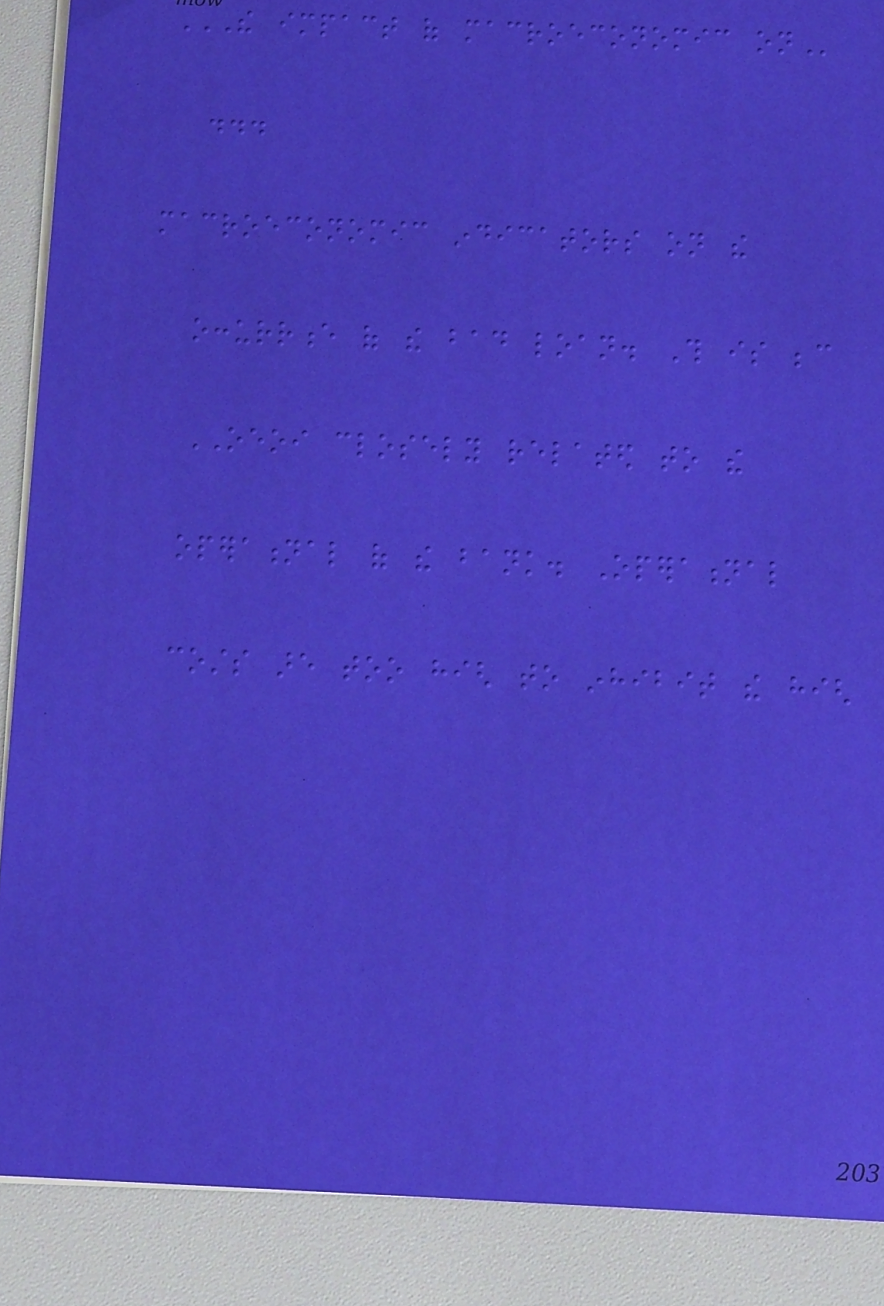THE IMPACT OF MACROECONOMIC ON
...
macroeconomic indicators on the
occurrence of the bad loan. This is because
OEOI closely related to the
operational of the bank. Operational
costs are too high to inhibit the high
